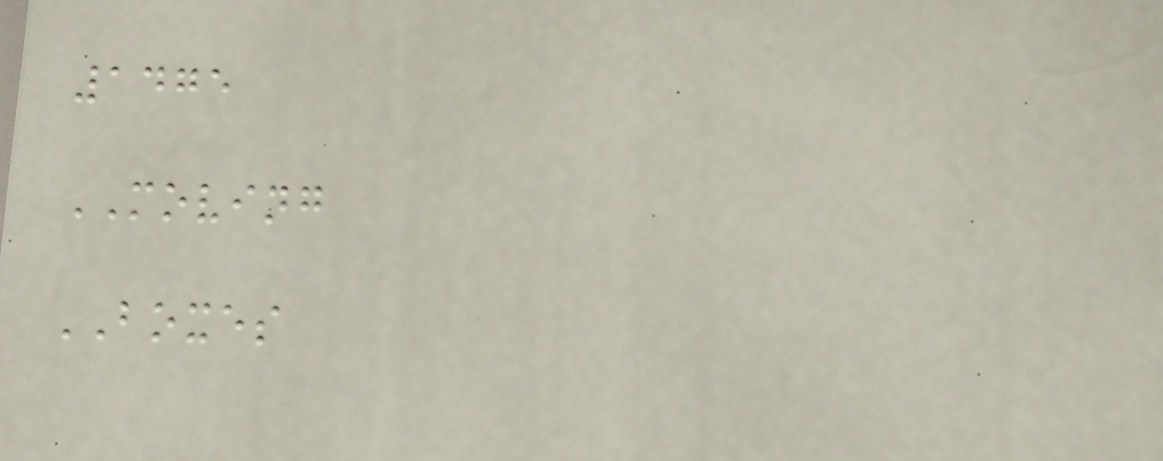1475
MOVING
BOXES
